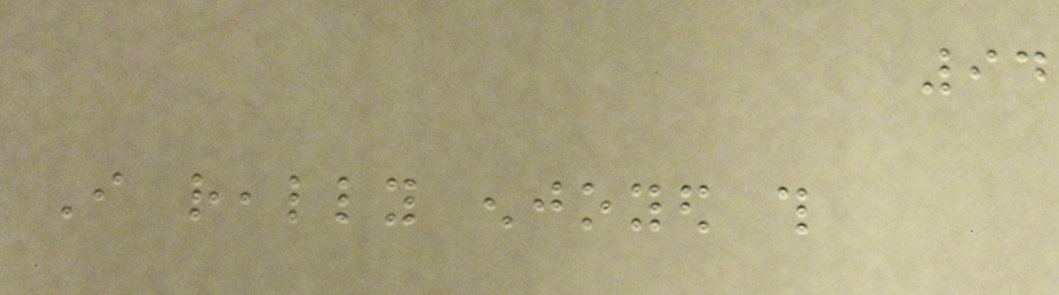94
I really enjoyed this
